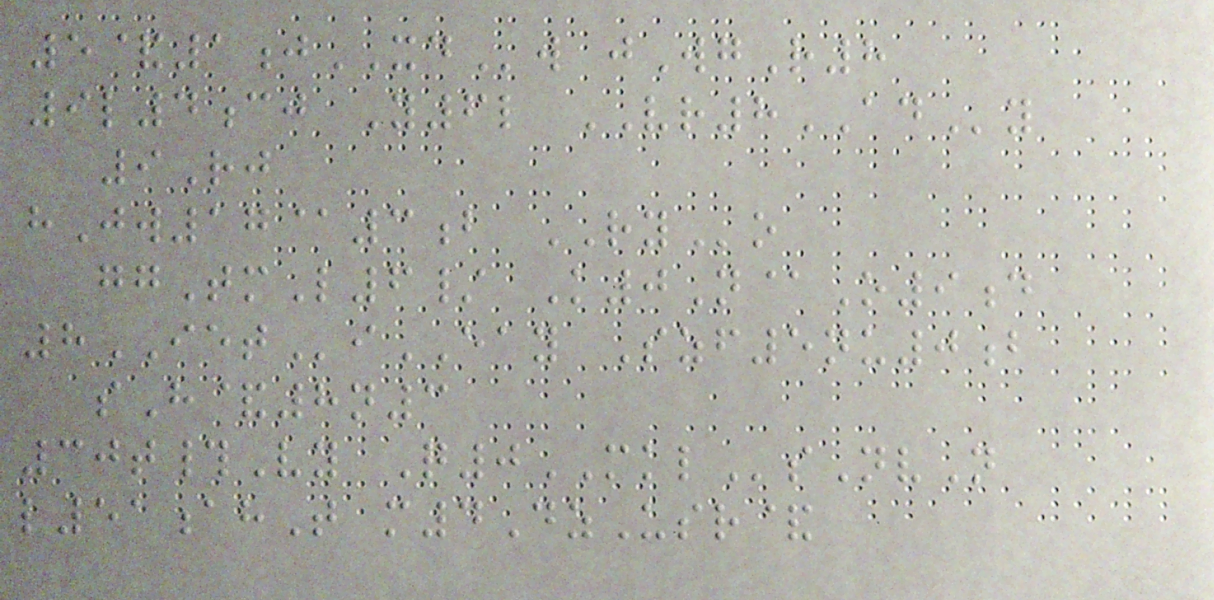5&1jXDw jWgR8
9l4cj Y6l VR8ADy
9Rj
hJw17@3b RYo
ggTmL6/ K0N@O9d
8IETiEAY Szf5nu0b
sH&8n3
30t#Vy Q0MKLsNvN
l51ahT m4DzUsr&
